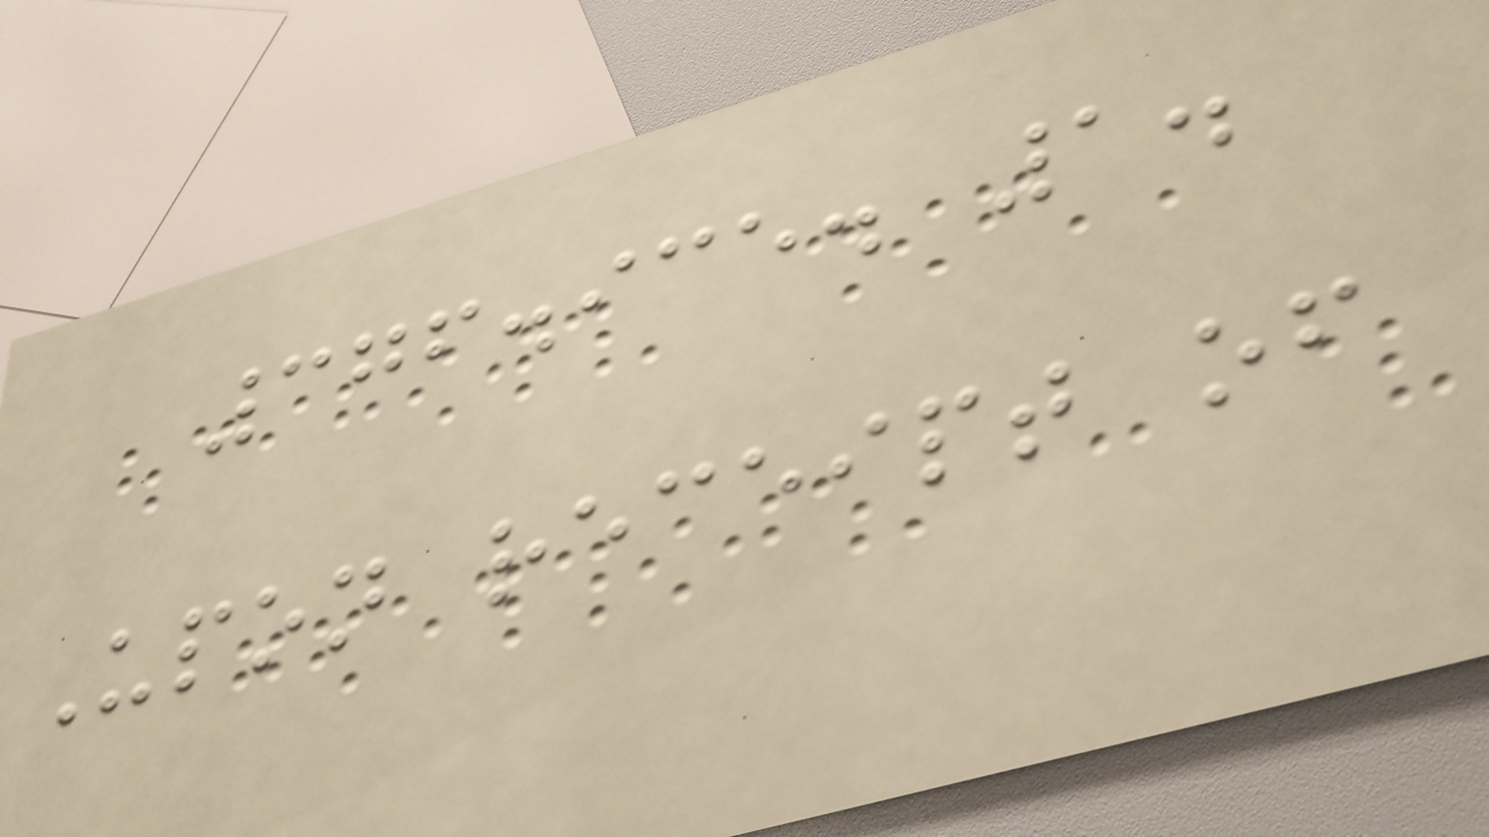376.935. 1.
Upon receipt of
